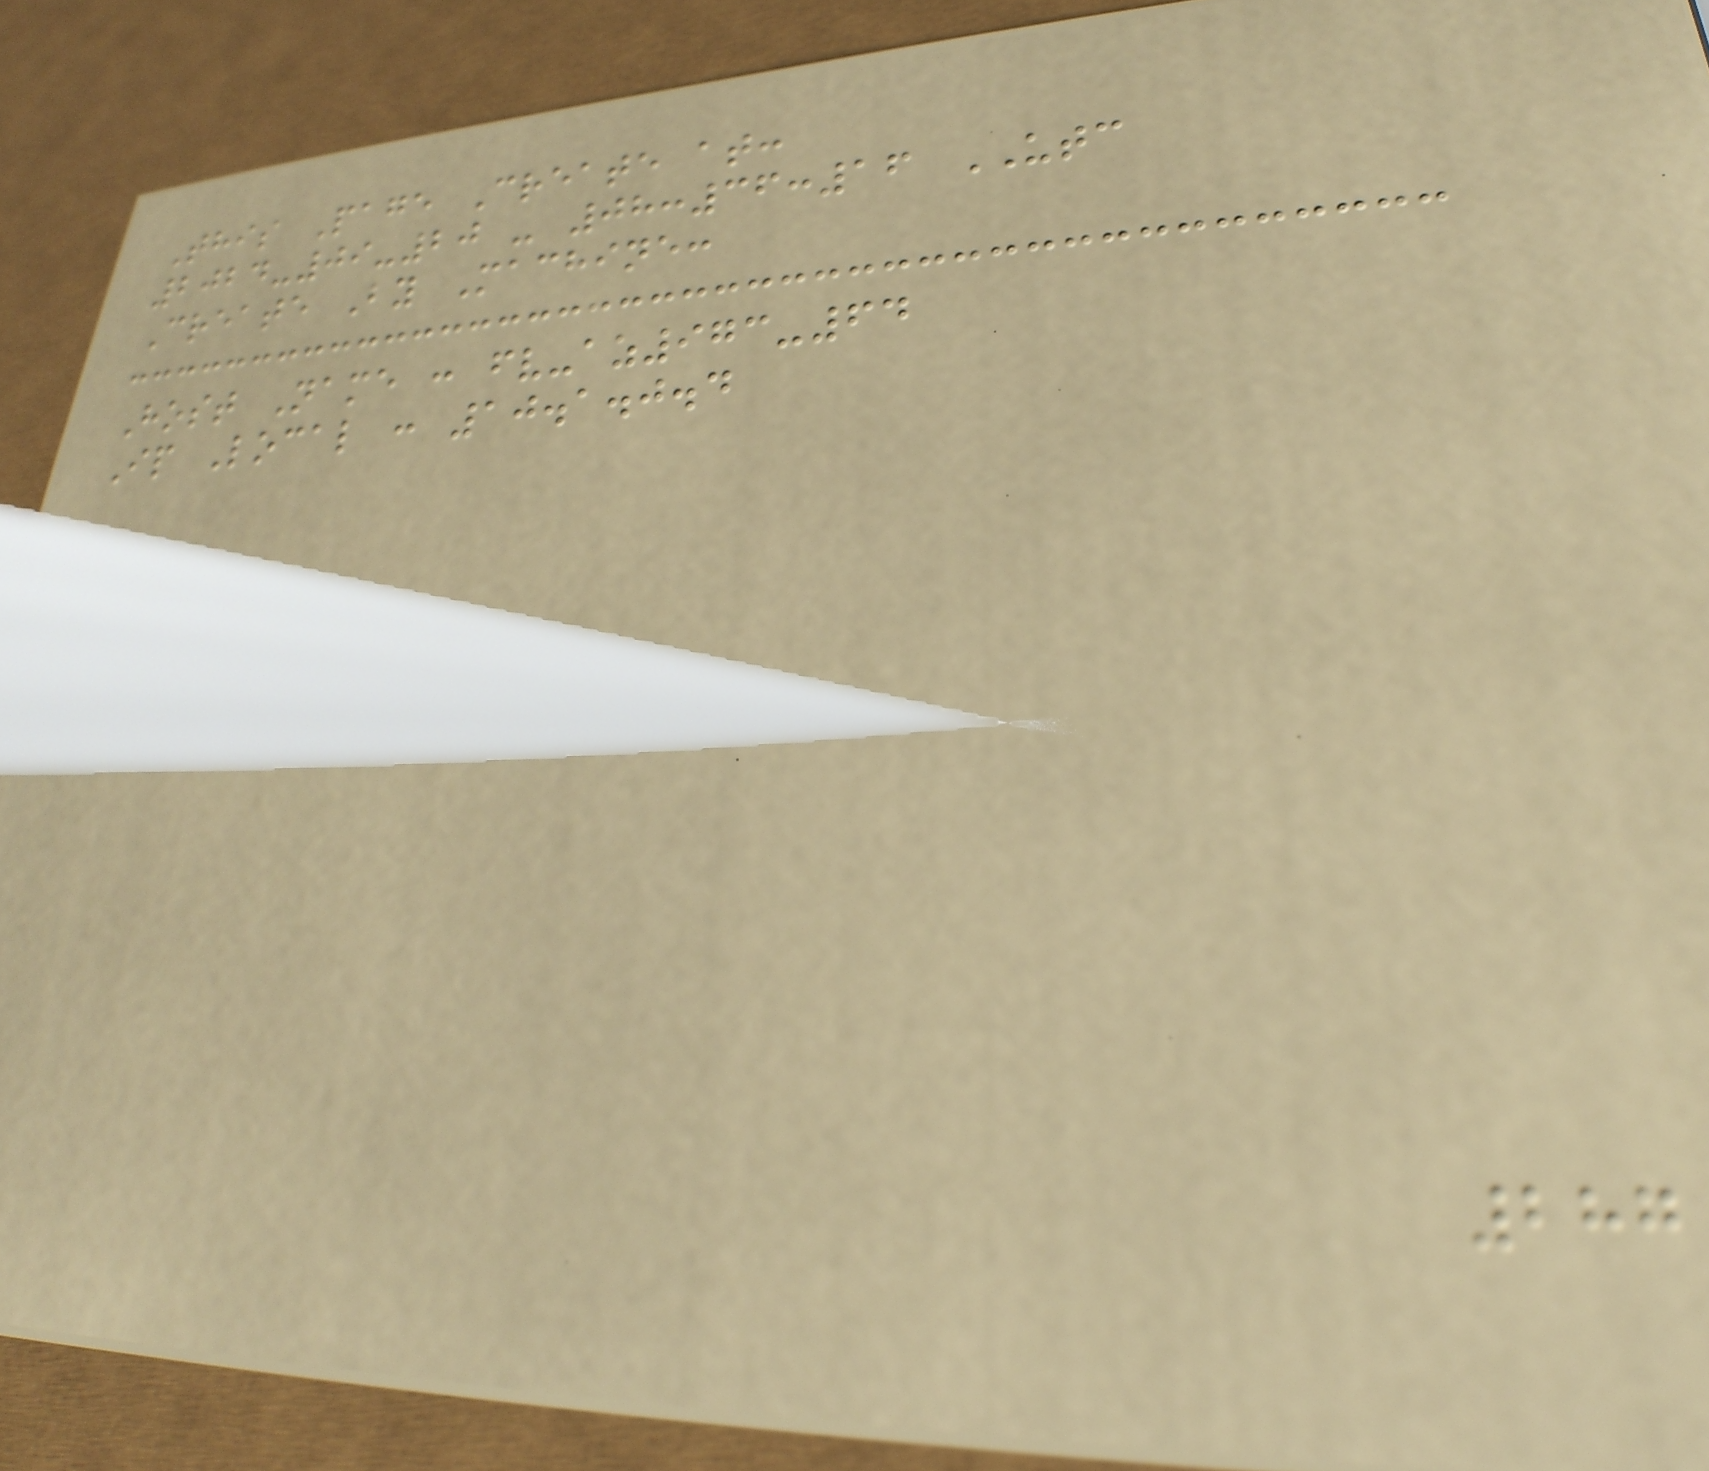This Page Create at:
2024-09-20 - 08:36:16 UTC
Create By Machine:
Host Name : fv-az973-64
Ip Local : 10.1.0.4
287
